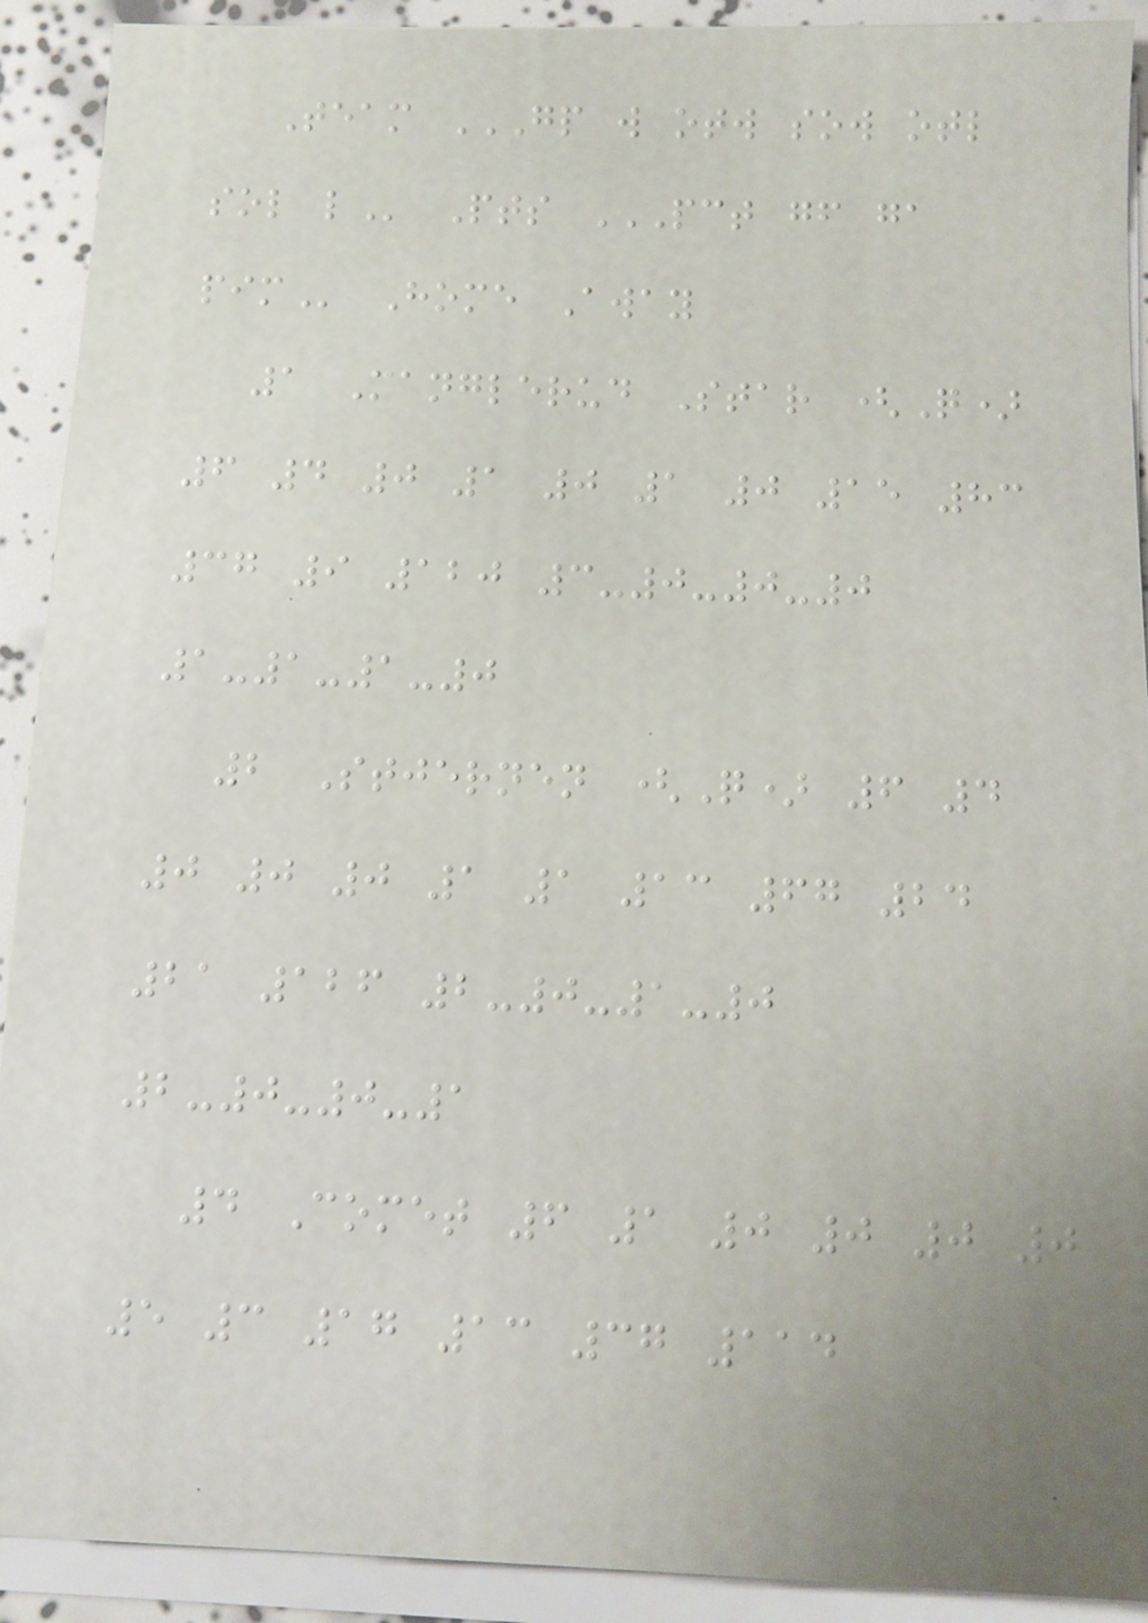Team GP W OTW SOW OTL
SOL L Pts PCT GF GA
PIM Home Away
1 Manglerud Star (Q)
6 4 0 1 0 1 0 15 83
37 9 120 3-0-0-0
1-1-1-0
2 Stjernen (Q) 6 4
0 0 0 1 1 13 67 24
21 126 2-0-1-0
2-0-0-1
4 Comet 6 1 0 0 0 0
5 3 17 13 37 114
